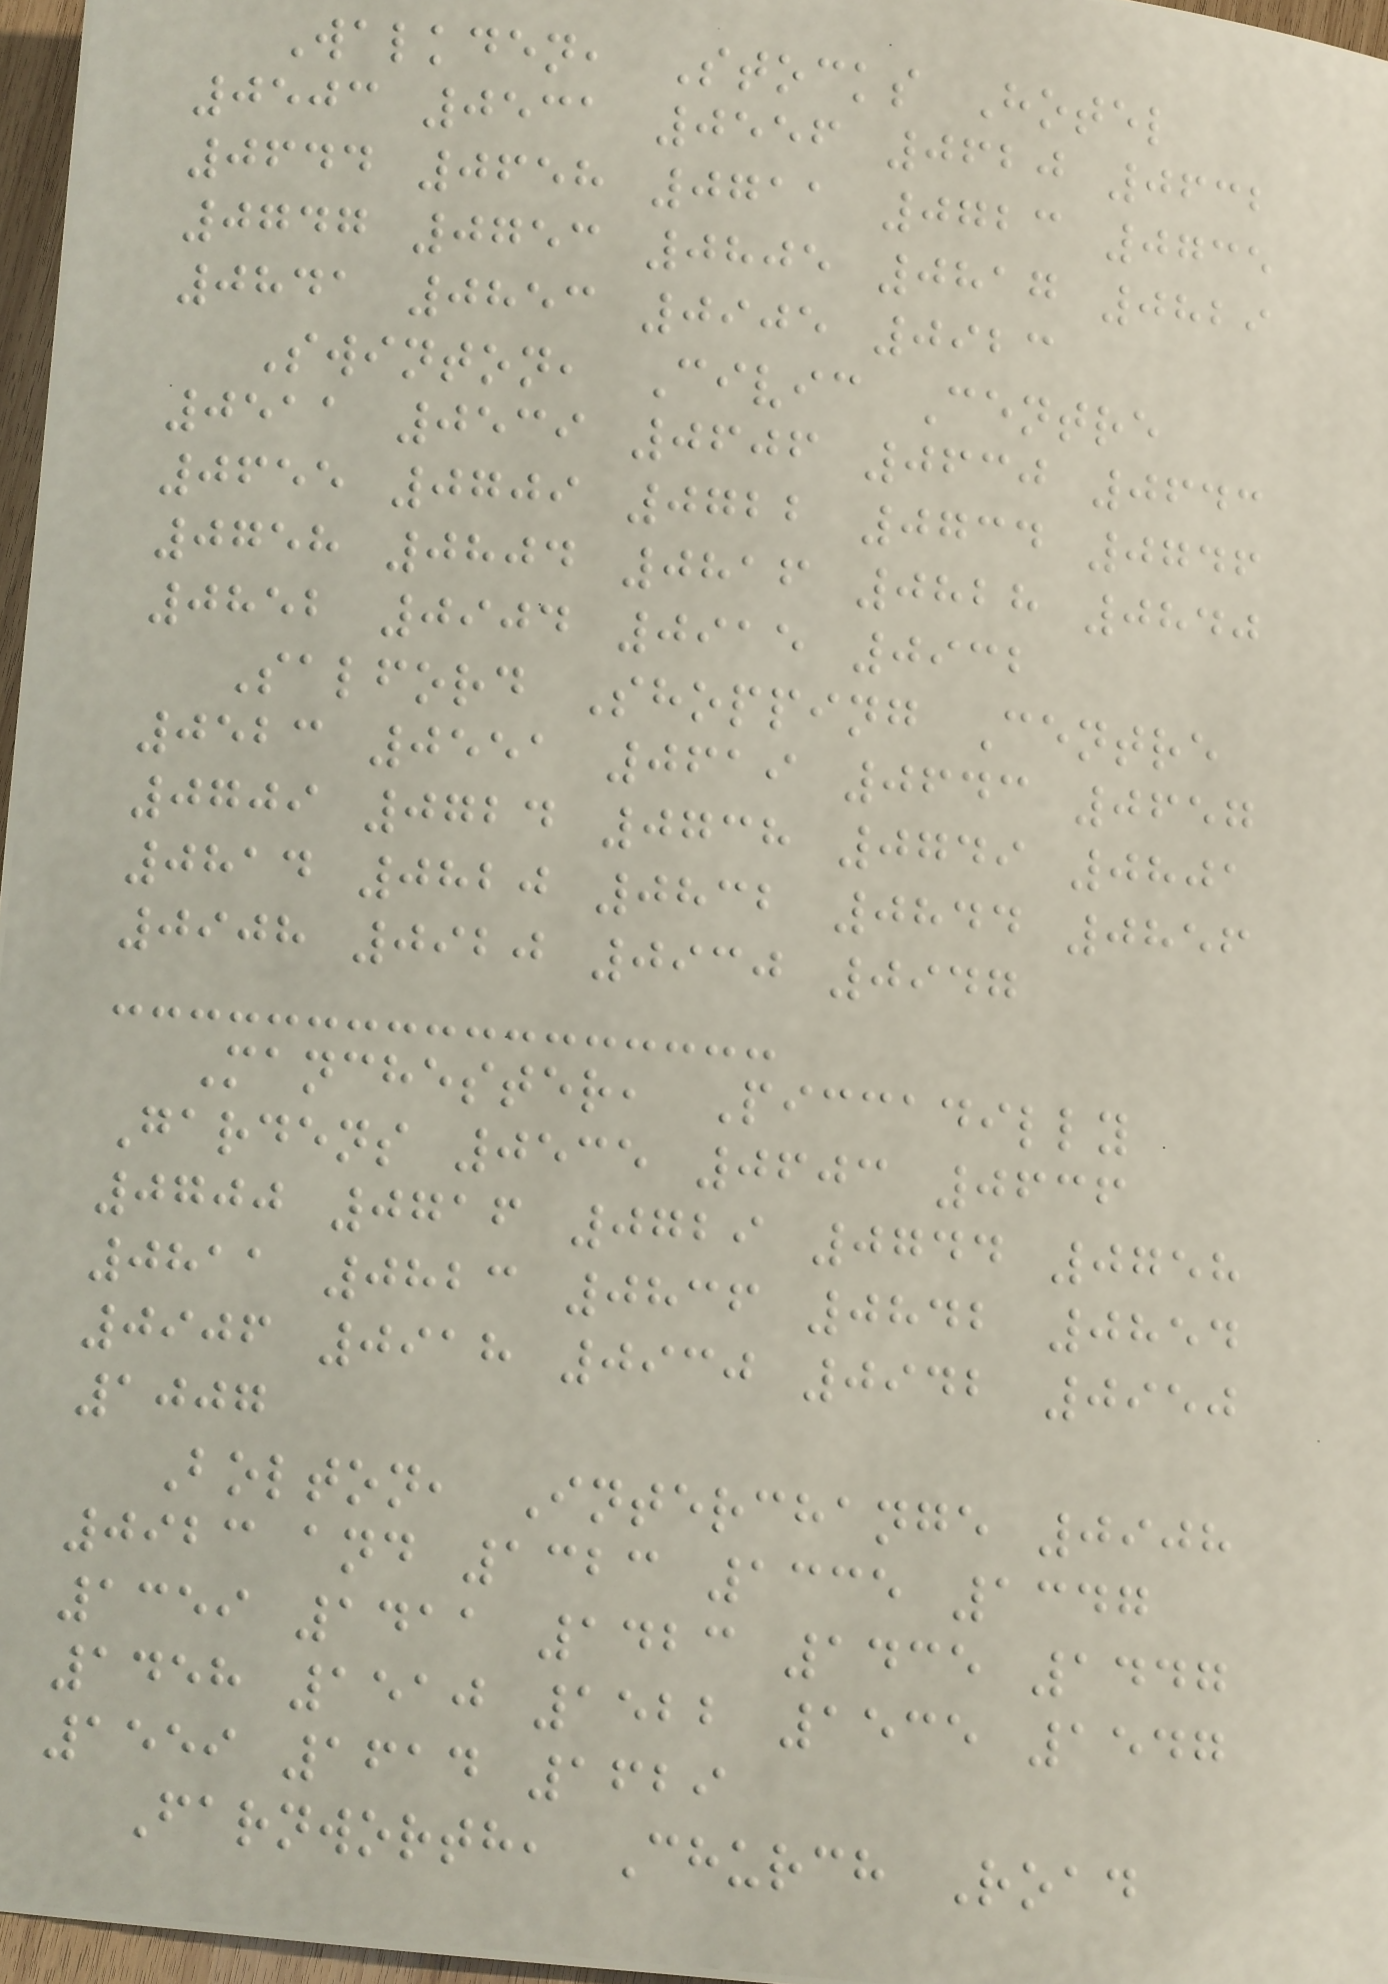Walkden, Stocks Hotel
0503 0531 0556 0620 0632
0644 0658 0711 0723 0735
0747 0753 0805 0817 0829
0841 0853 0905 0923
Swinton, Civic Centre
0511 0539 0606 0630 0643
0655 0709 0722 0734 0746
0758 0804 0816 0828 0840
0852 0904 0915 0932
Salford Shopping Centre
0523 0551 0619 0643 0657
0709 0724 0738 0749 0801
0814 0820 0832 0844 0856
0908 0920 0930 0947
Manchester, Piccadilly
Gardens 0535 0603 0636
0700 0716 0729 0744 0758
0811 0823 0836 0842 0854
0906 0918 0930 0942 0950
1007
Bolton, Interchange 0908
0923 and 1323 1335 1347
1359 1411 1423 1435 1447
1458 1510 1522 1535 1547
1559 1614 1629
Farnworth, Church Road
